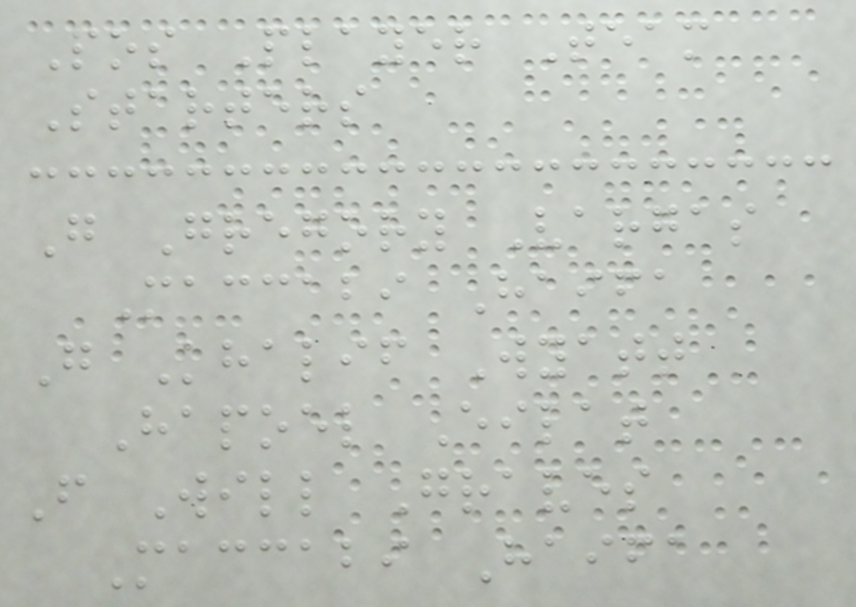Pos Player Team
Starters
G Gregory Vargas
Maccabi Haifa
G Khalif Wyatt
Hapoel Eilat
F Will Graves
Maccabi Haifa
